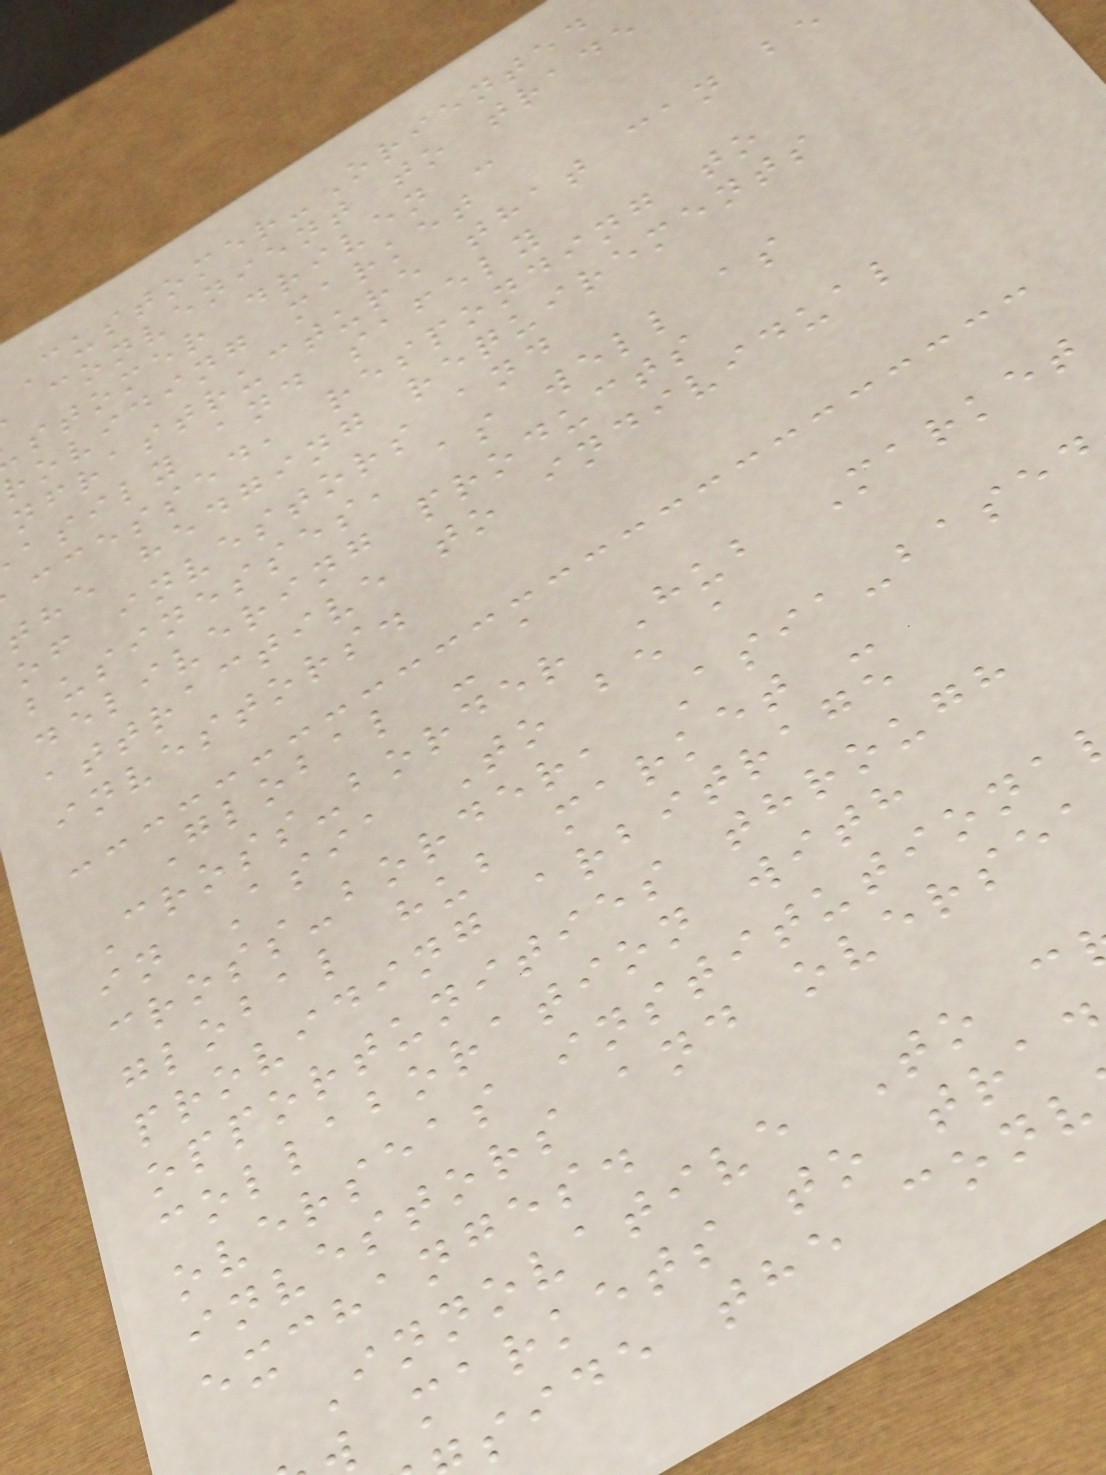Customer-Oriented
convenient to trade
stomer driven -
roviding market
nfrastructure that can be
asily and safely
ccessed, responding to
the hedging requirements
of investors and
businesses, as well as
delivering products
attractive to individual
investors.
Global - a
Cross-border Hub Market
in Asia To be a
cross-border, Asia-based
global hub market -
providing arbitrage
opportunities through
collaboration with
overseas institutiona
investors and oversea
exchanges.
Innovative To c
markets to tra
side the conv
